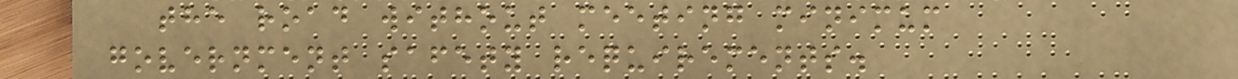the road without meeting minimum
government safety requirements.
